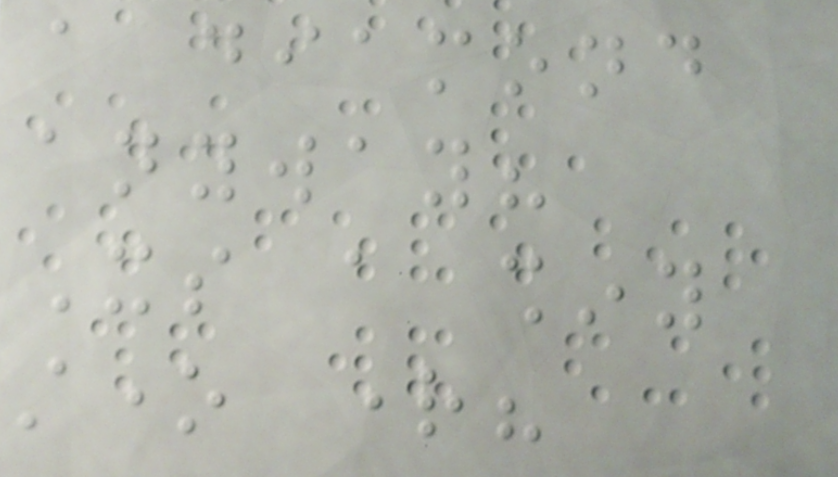a diamond
anyway?
Its a shiny
stone right?
